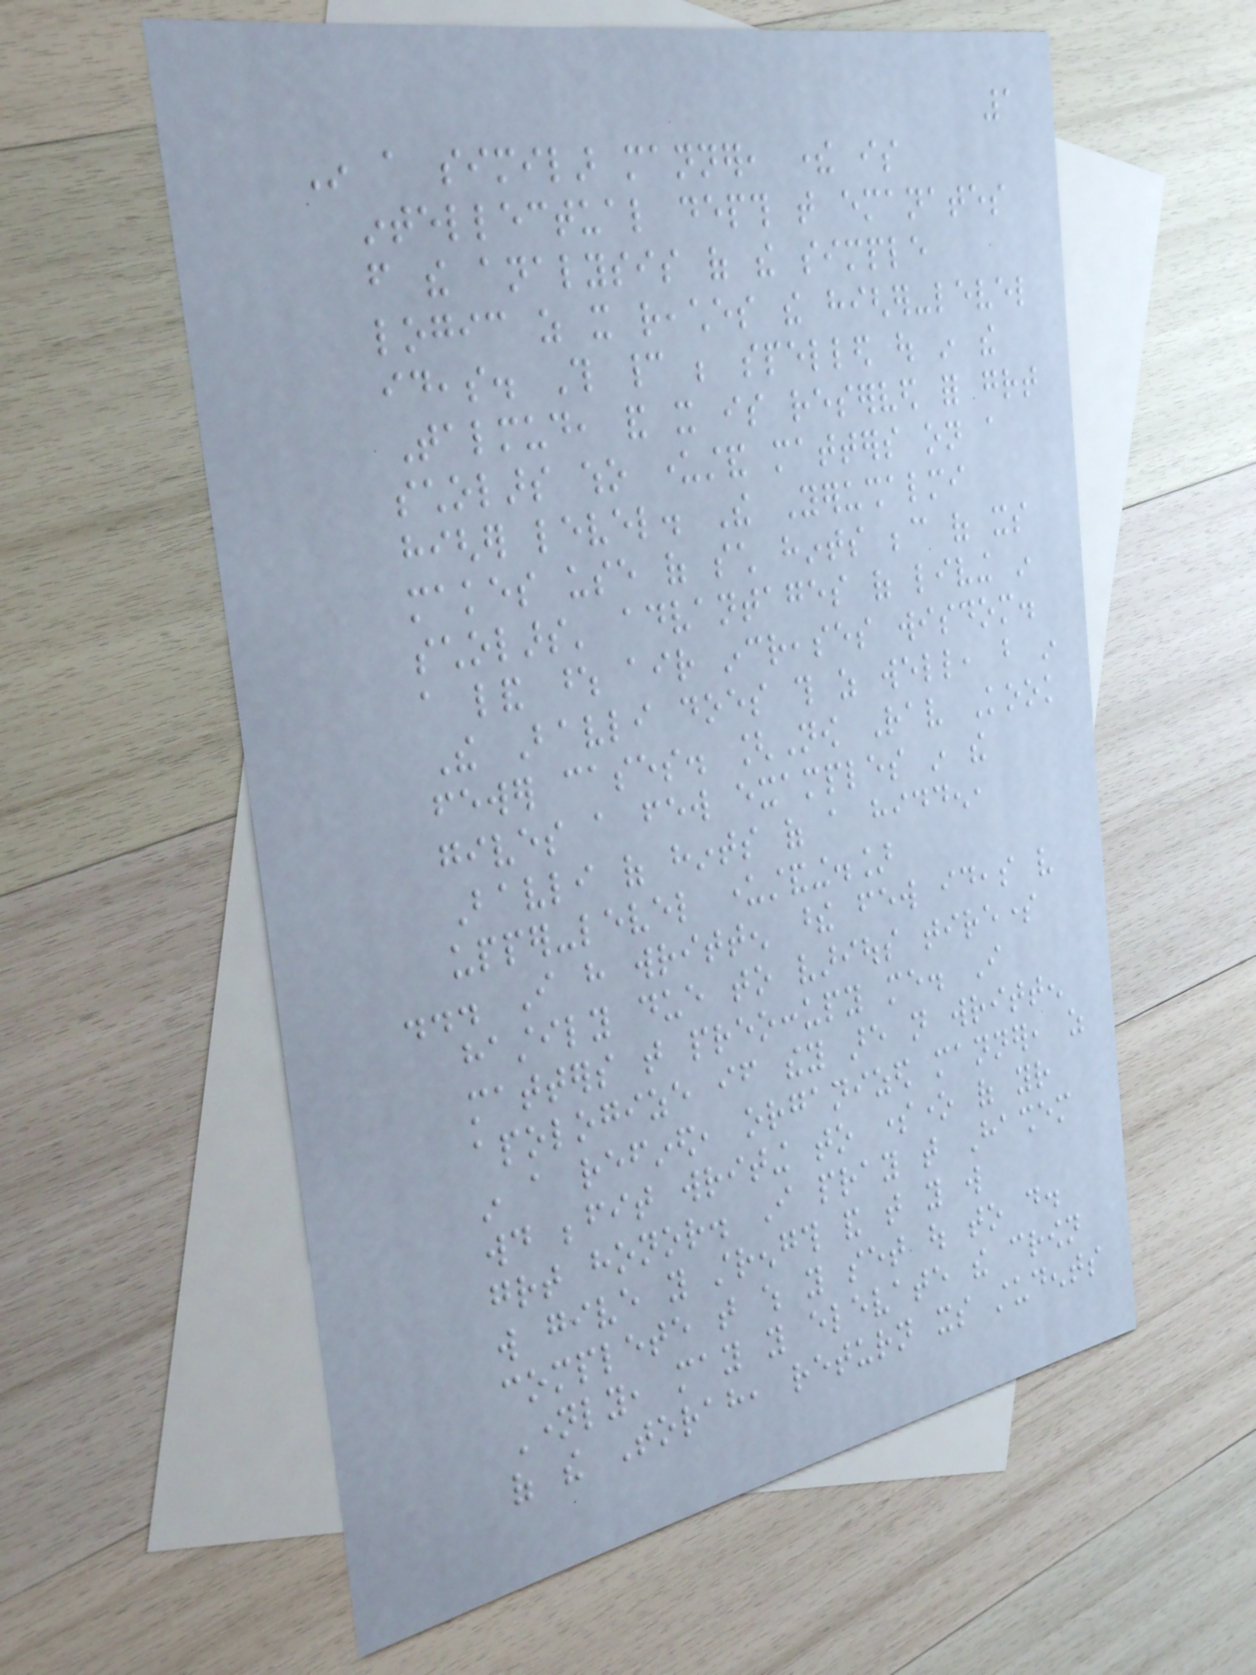1
In a similar manner, there is
intellectual depth that emanates
from the analysis of the simple
logic as it reaches the higher-level
ideas. This cannot be spelled out in the
Talmud, and it is reserved for great
scholars who understand matters on a
higher level. The Yerushalmi
makes use of such hints because of its
scholars' advantages of living in
a land whose air increases wisdom.
The Bavli does this as well, but in
fewer cases. [Now Rav Kook
gives a few examples in the
Bavli of hints of a hidden,
upper-level understanding.]
... I have written these few ideas very
hastily due to various tiresome
matters that preoccupy me. I
apologize if they are not written
in a refined, organized manner, as
would befit writing to someone of your
great honor. I pray that Hashem
will give you strength and that you will
complete that which you set out to do.
Namely, may you elevate the crown
of the Torah, return its students
